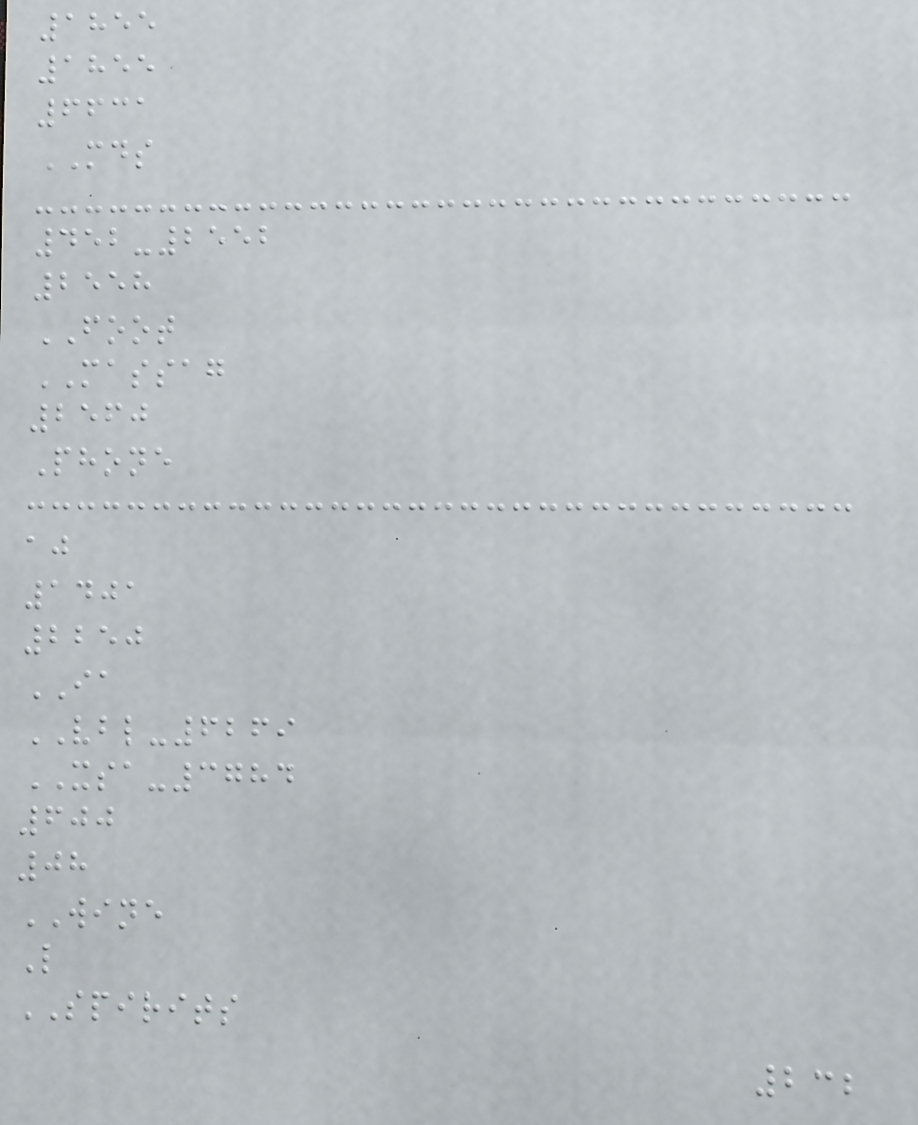1855
1855
6631
MDS
452-2552
2558
FOOT
MASSAG
2560
Phone
aj
1401
2250
IA
VBL-6269
XSA-3784
600
08
WINE
L
SPIRITS
232
